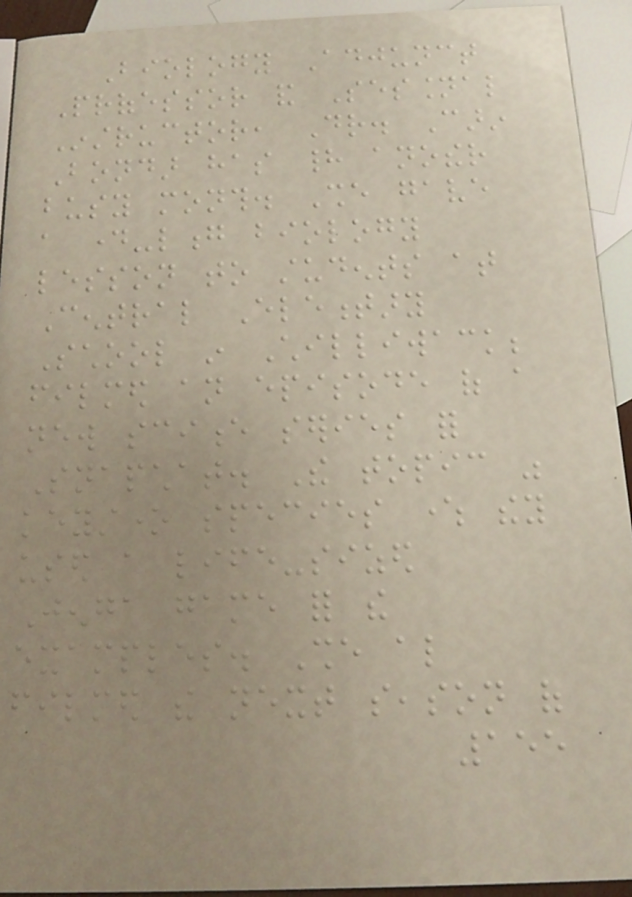Biology Adjunct
Professor and Sessional
Instructor, Dr. Carin
Bondar has had another
busy month. She gave
a day-long biology
lesson to students at
Central Elementary
School in Chilliwack;
filmed an episode of a
new science series for
Snapchat. The topic was
keystone species where they
used a life-sized
Jenga game for the
examples. She also
filmed the next season of
155
